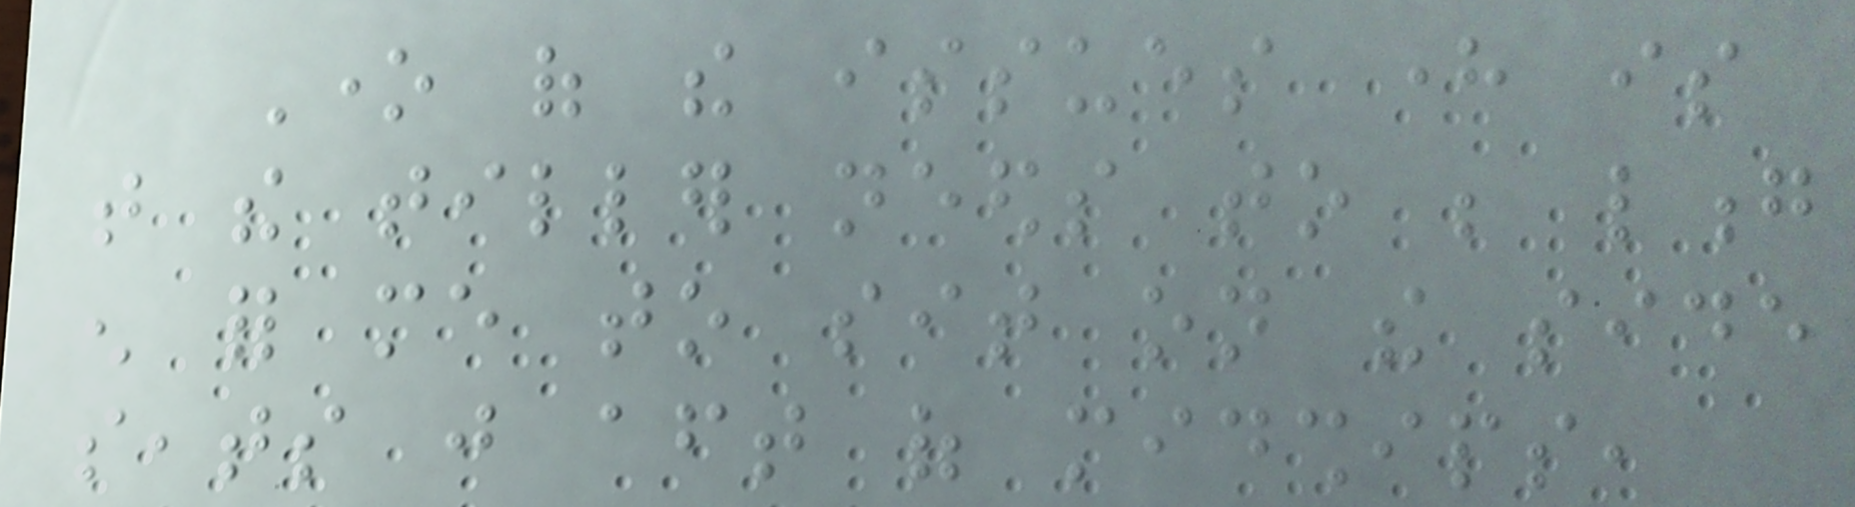One of the issues here is
that the tiller needs to be long
enough for me to sit on the side
seats just aft of midships,
